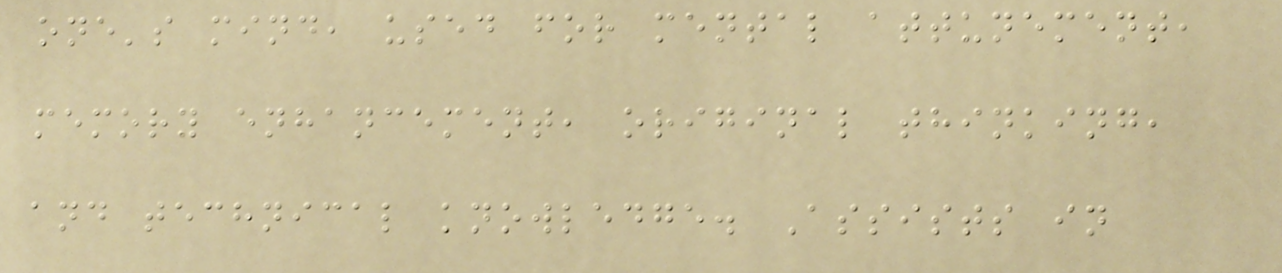one's mind, used for mental attunement,
memory enhancement, original thinking,
and technical knowledge. Assists in
